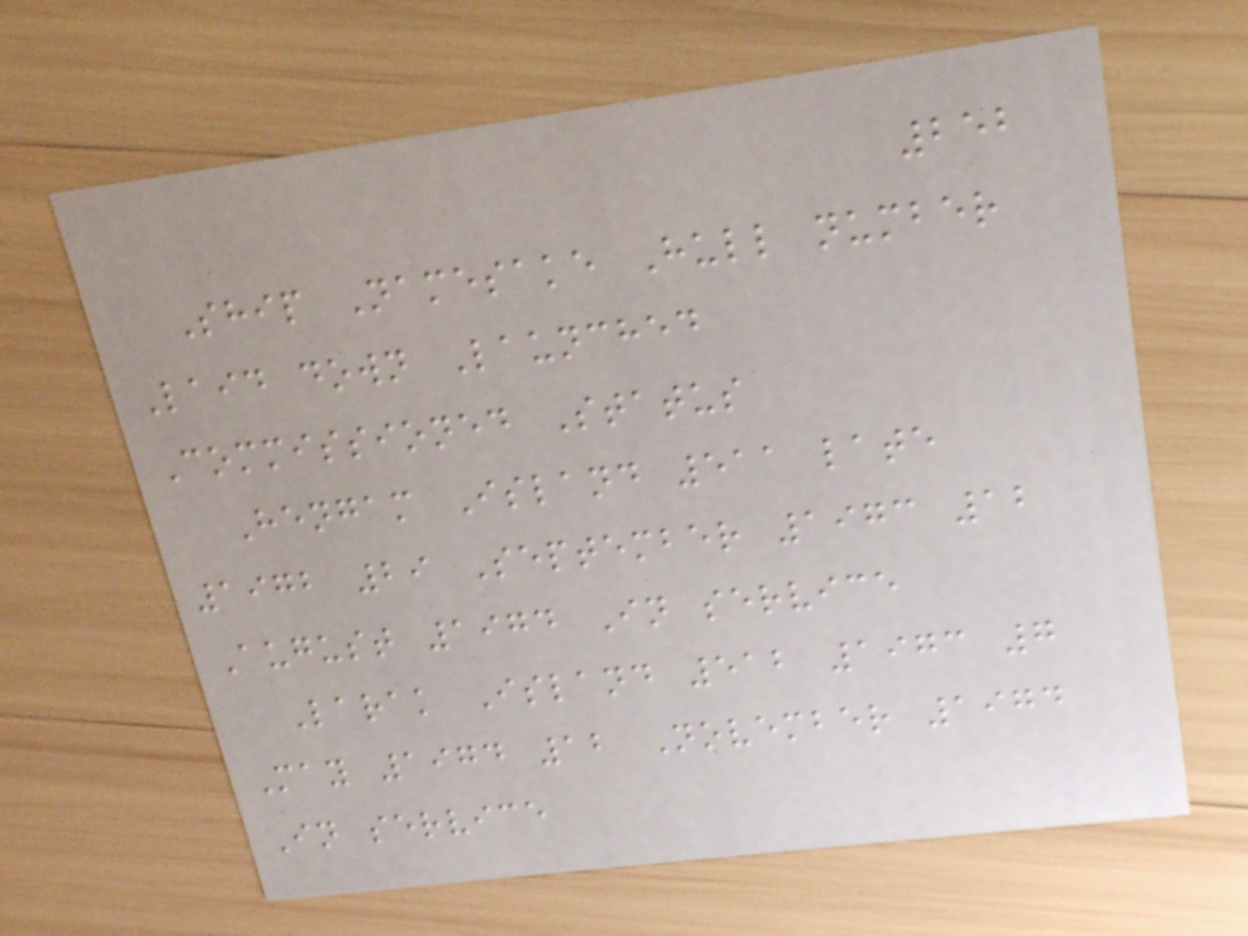252
Ship Namesake Hull number
Laid down Launched
Commissioned Status
Hengam Island 511 late
1972 29 September 1973 12
August 1974 In service
Larak Island 512 1973 7
May 1974 12 November 1974
In service
